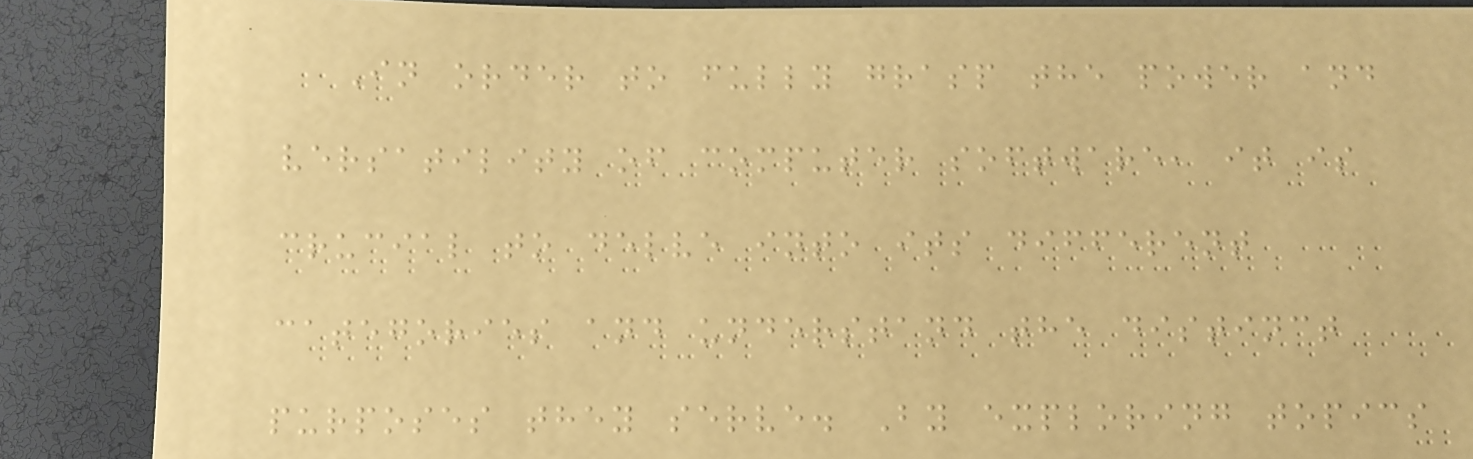In order to fully grasp the power and
versatility of computer software, it is
crucial to delve into its different
categories and understand the distinct
purposes they serve. By exploring topics
